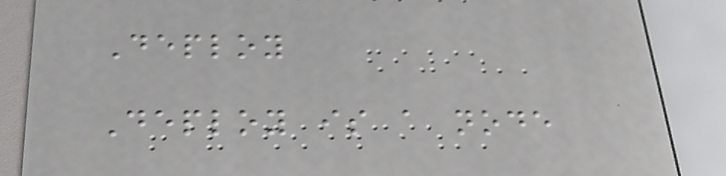Deploy
Deploy is a node
